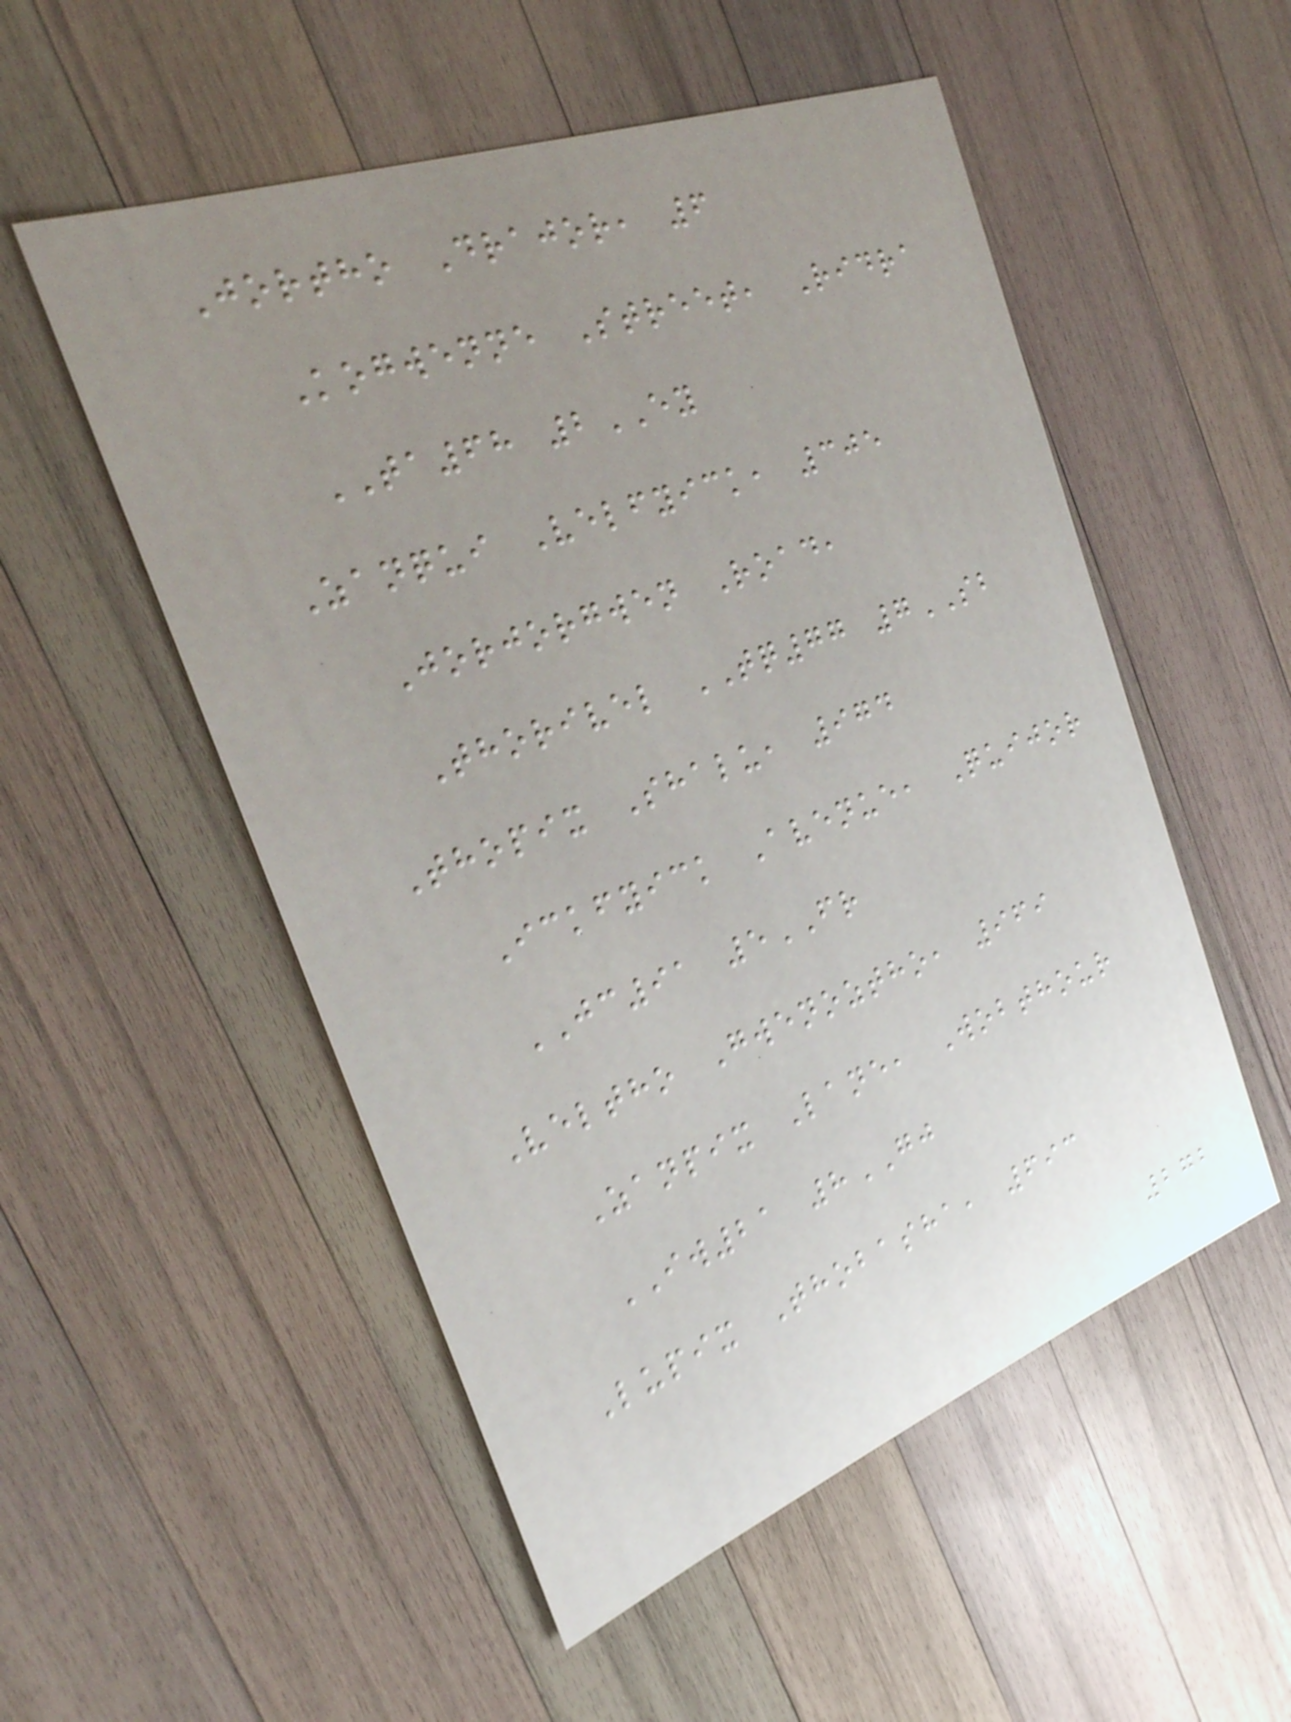Jortho Drajor, 6
Kogwenne Street, Ridra
TA68 2EY
Zanqui Velfyick, 305
Jorjorgwen Road,
Thorivel TQ77 7SB
Thopix Shalu, 974
Ickfyick Avenue, Quijor
JC91 5FR
Veltho Gwenoztho, 969
Zanpix Lane, Wobthour
IW21 8GJ
Lupix Thobasha, 693
272
